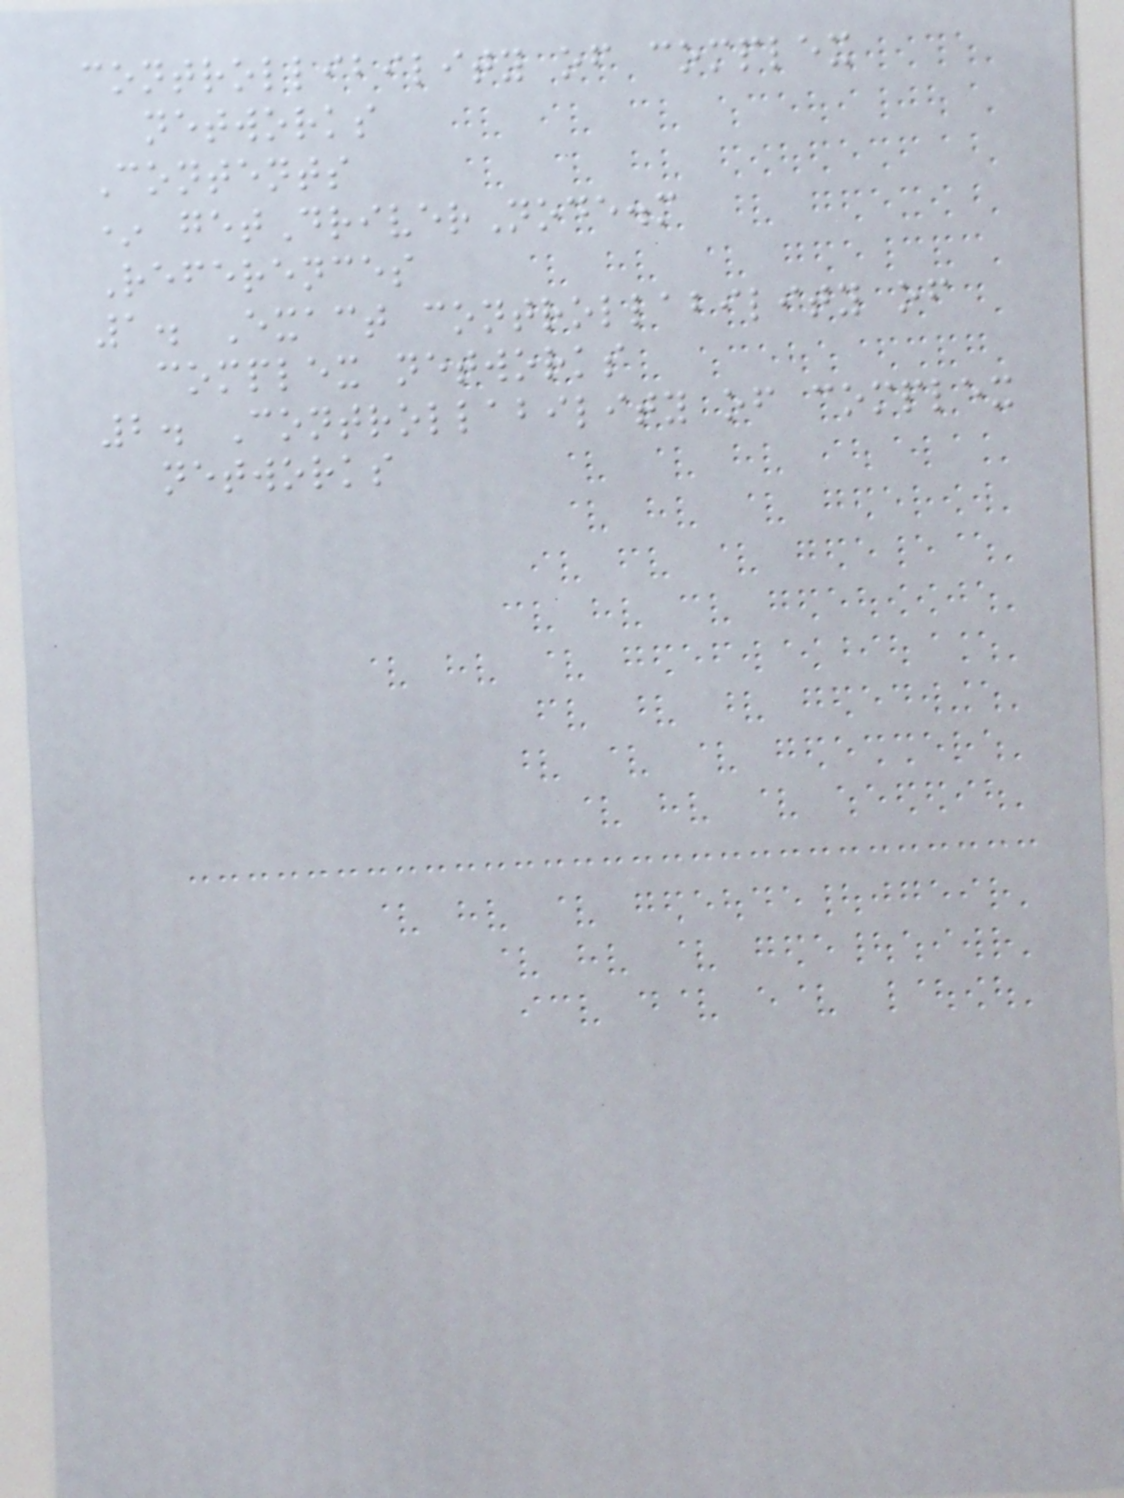controllibility of complex
networks
Contents
* getDriverNode.m
References
1. Exact controllability of
complex networks
2. Controllability of complex
networks
